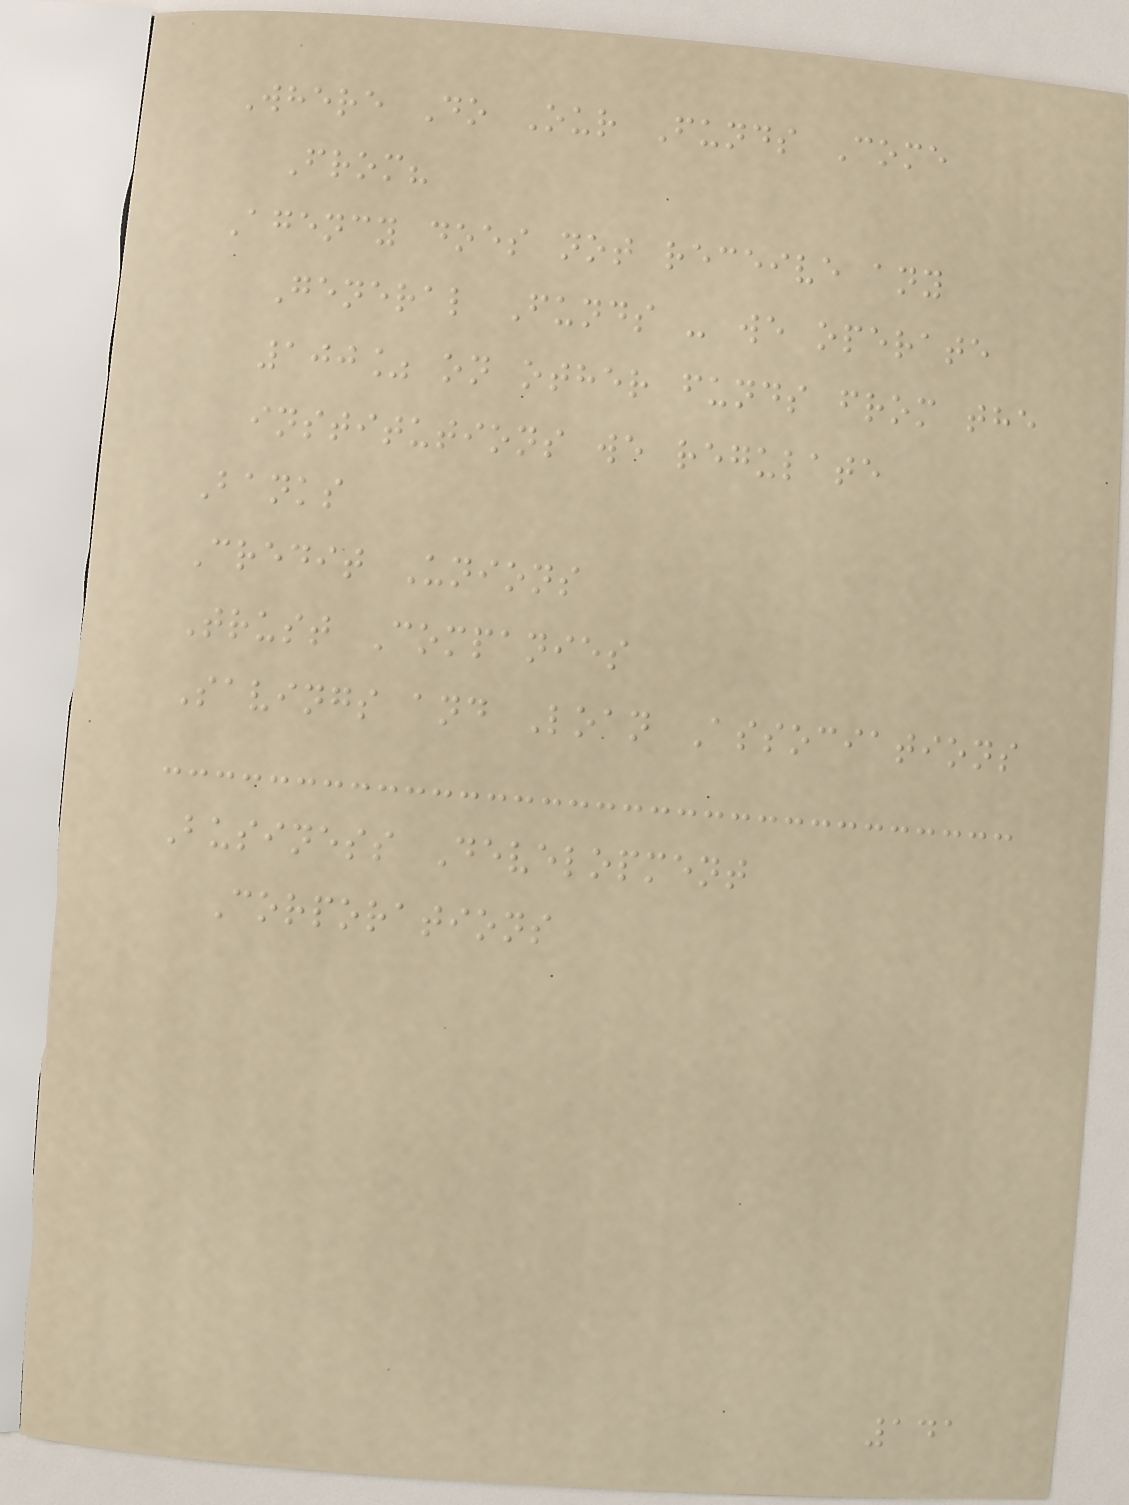Where Do Our Funds Come
From?
Agency does not receive any
General Funds - we operate
100% on other funds from the
institutions we regulate
Banks
Credit Unions
Trust Companies
Savings and Loan Associations
Business Development
Corporations
141
